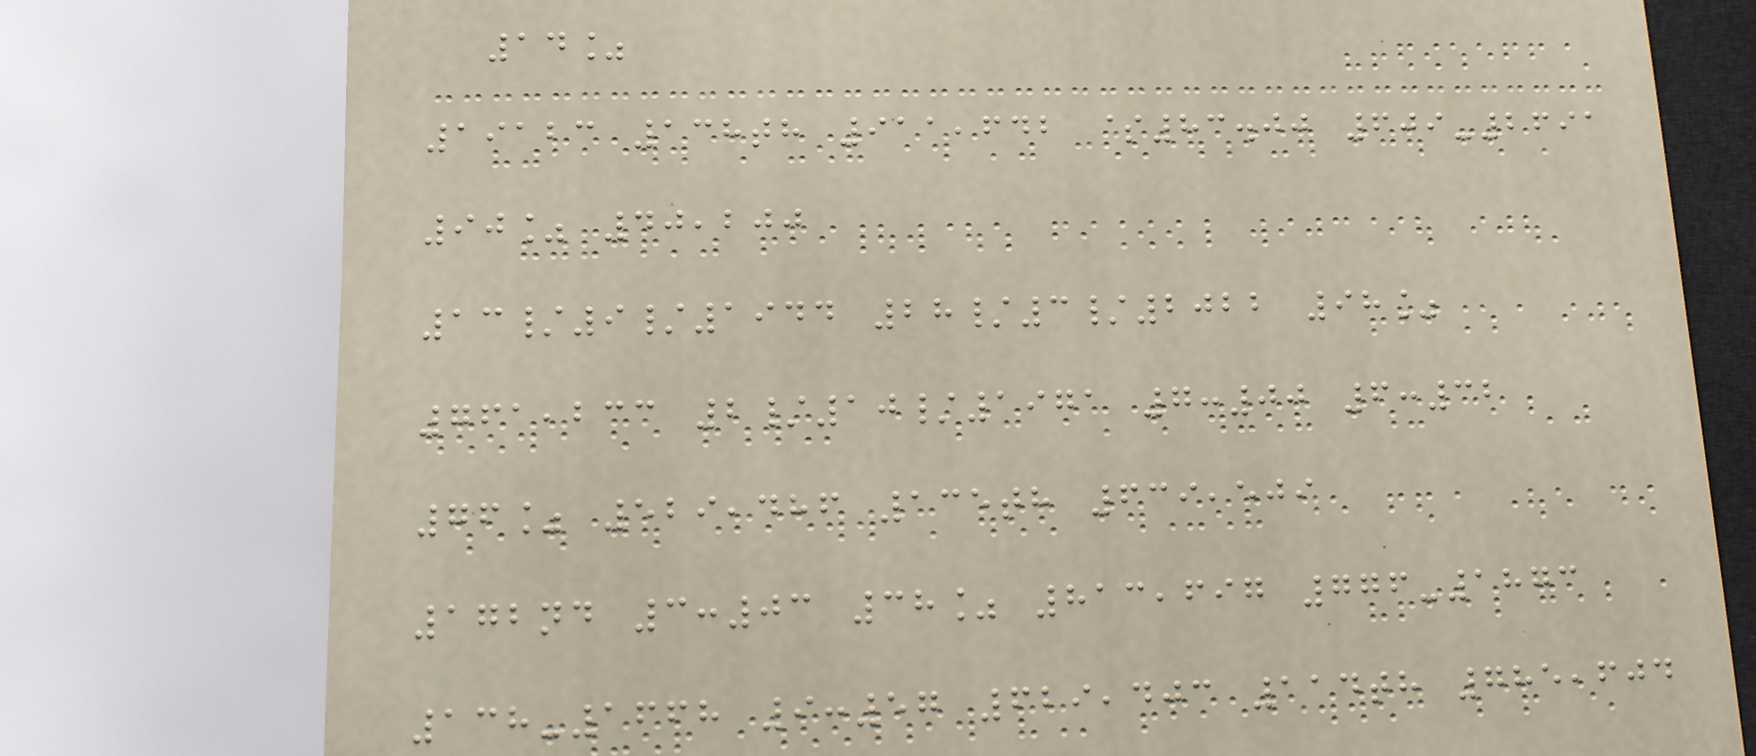14%
19123 138th 911,642 $83.00 609-2691
90% 40,200
13/9/1944 28/3/2022 98%
761,233 2/10/1971 7:00 6:32
76% 529,486 135th 639,509
172nd 3:03 38% 813,697 776-1873
138-1668 9:57 629,403 114th 785,604
